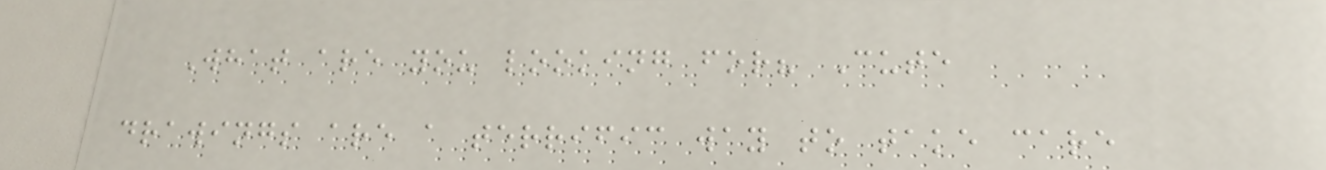What are you looking for? Cute
drawings are a terrific way to take care
